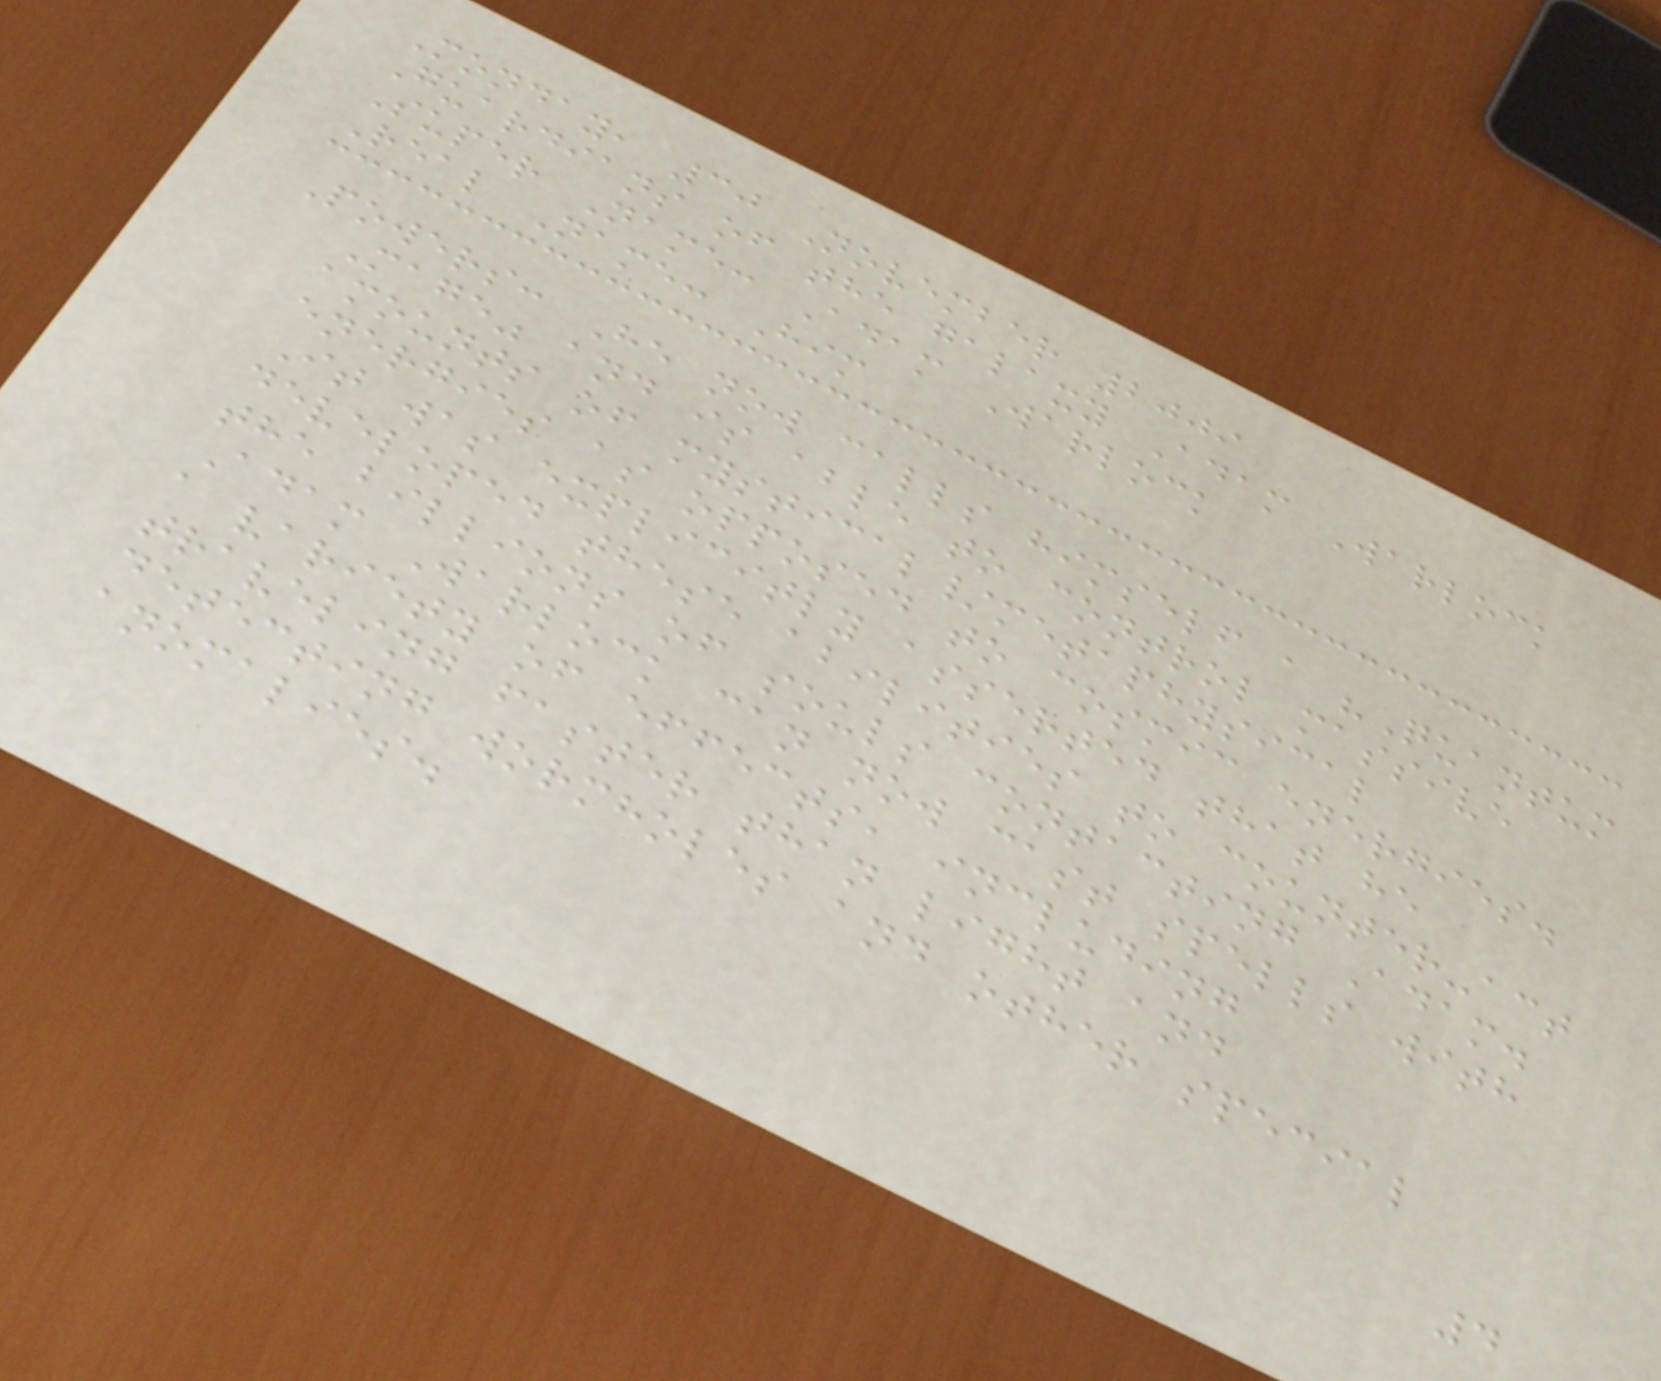Monday, 30 November 2009
Guardians of the galaxy Adam Warlock
Super Name: Adam Warlock
Real Name: Him
Powers: He now calls himself a "Quantum
Mage" and is able to control massive
amounts of mystical/metaphysical
energies as opposed to cosmic energies.
It was explicitly asserted that he
developed these abilities to counter-act
the billions of souls contacting Adam.
Adam Warlock can now cast spells with
a variety of effects, including
traveling faster than light and
detecting wormholes and other special
anomalies.
4
